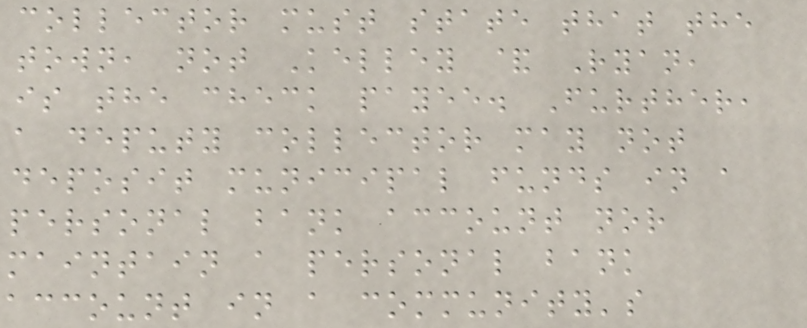collector must state that the
town, not Kelley & Ryan,
is the check payee. Further,
a deputy collector may not
deposit municipal funds in a
personal bank account nor
maintain a personal bank
account in a community's
